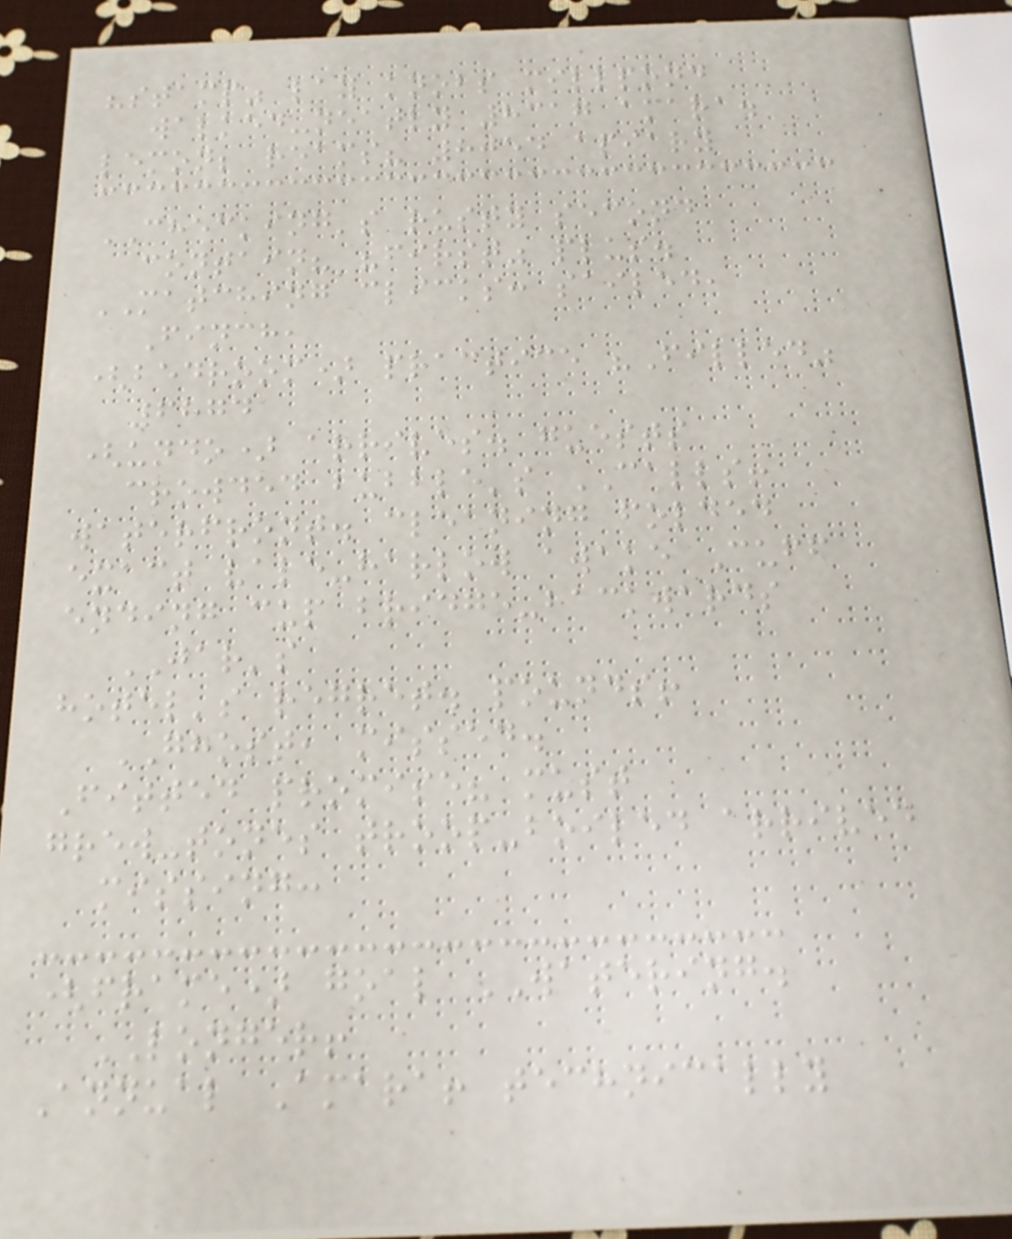"stamp" lay knobs millpond
walked-neatly 8317 amara.
lemon; reams? 8054 apiary
CHECKING's rusty second
contain? "first" plus.
MATCHING clicks: sailed,
Finch,
(bedroom) practice "Filled"
6874
(undo) arrives. guests
crowded bubble's CALLS!
waterfront. cleaning folded
exact vale-harlow awake Cuff
ending cup bridge-backwards
JAR's
hotel's regret. pounds!
GHOST, missed.
Fitted promise? must
grew-tones troop-boiled arrived
missing:
(frame) goal WATERING.
LONGER!
Annual Amara! technically
